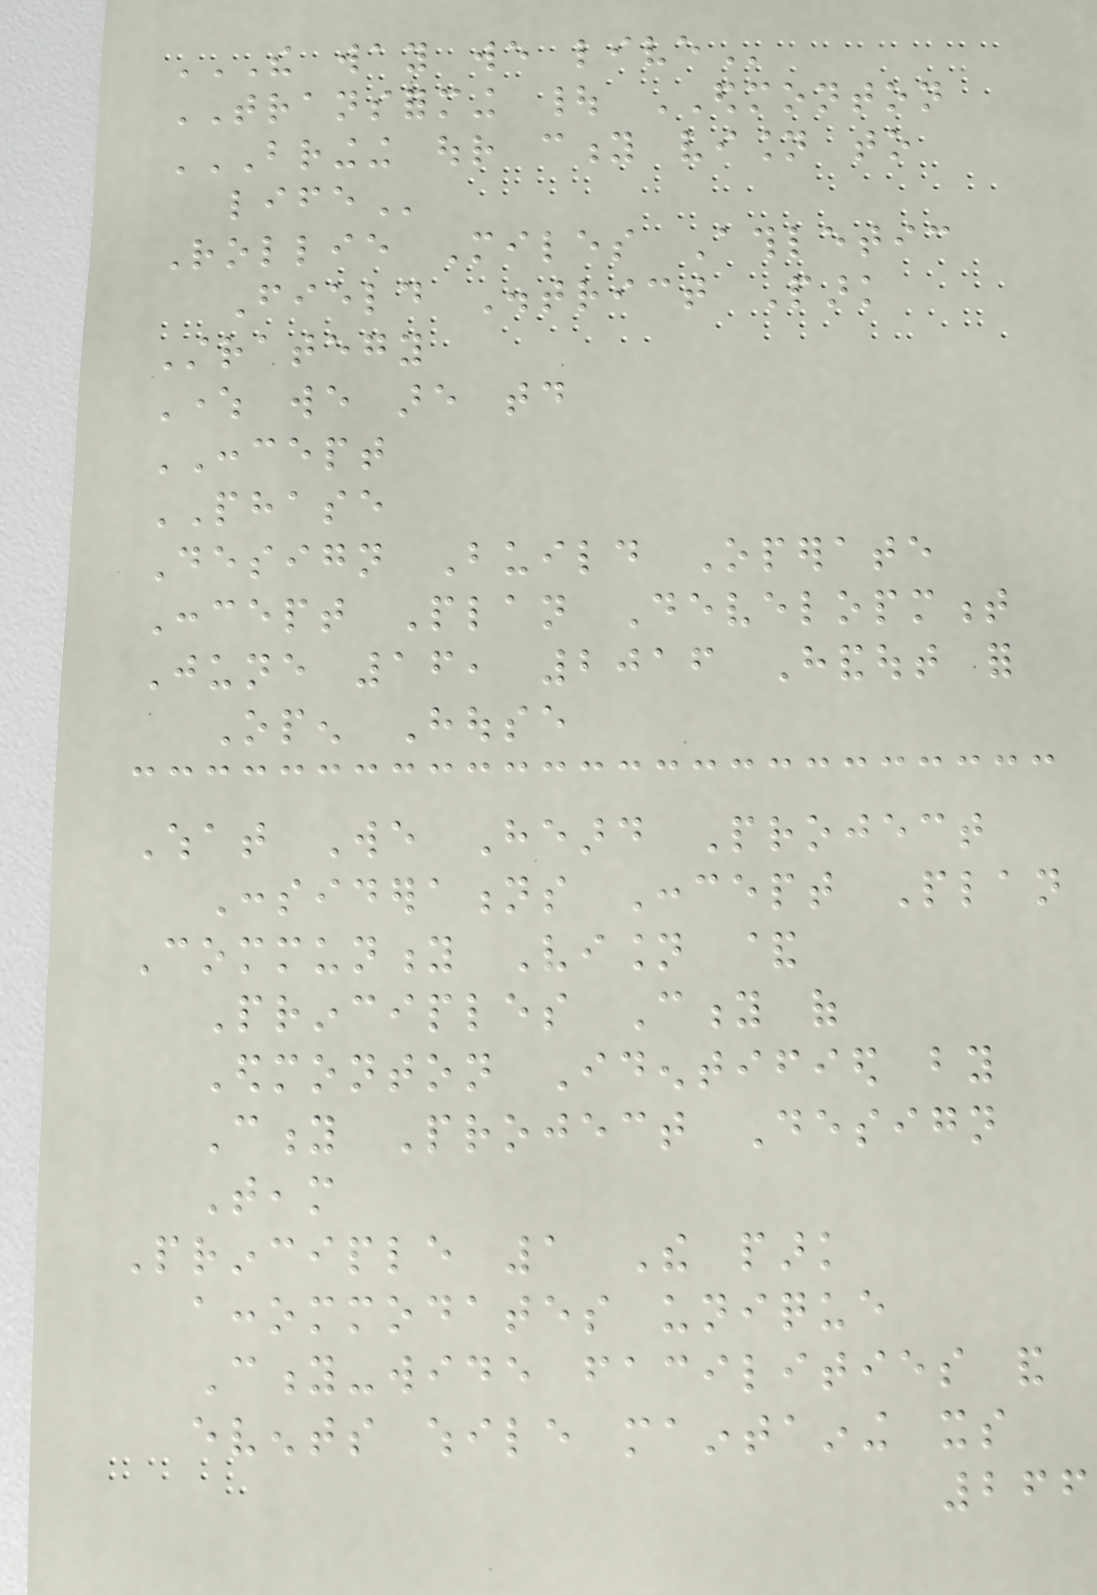THE WAY WE LIVE
TRANSFORMING | EDMONTON
BRINGING OUR CITY VISION TO
LIFE
Rollie Miles Athletic
Field District Park
Strategy
Where we are today
CONCEPT
PHASE
Design Build Operate
Concept Plan Developmment
June 16, 2016 Handout for
Open House
What We Heard Project
Considerations Concept Plan
Community Vision &
Principles City of
Edmonton Identified by
City Project Design
Team
Principle 1 The park
accommodates unique
City-wide facilities and
events while maintaining its
266
